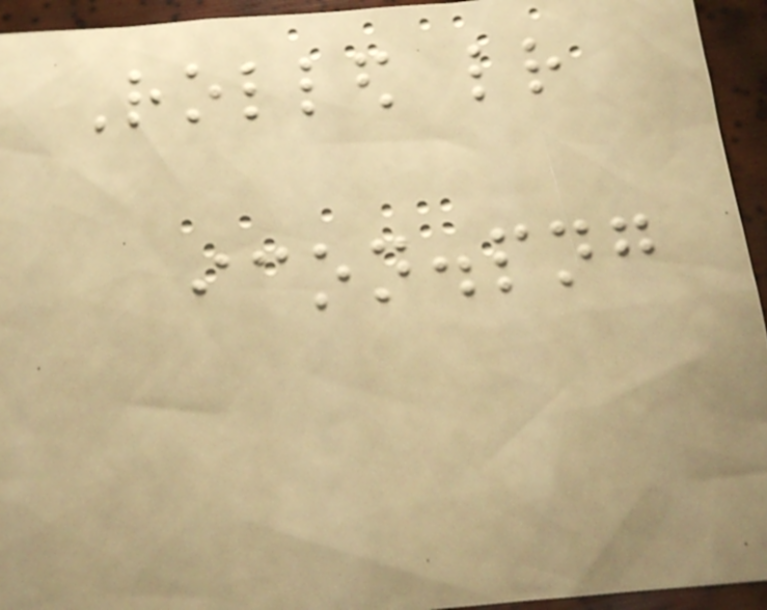Rolled letter
icon.png
